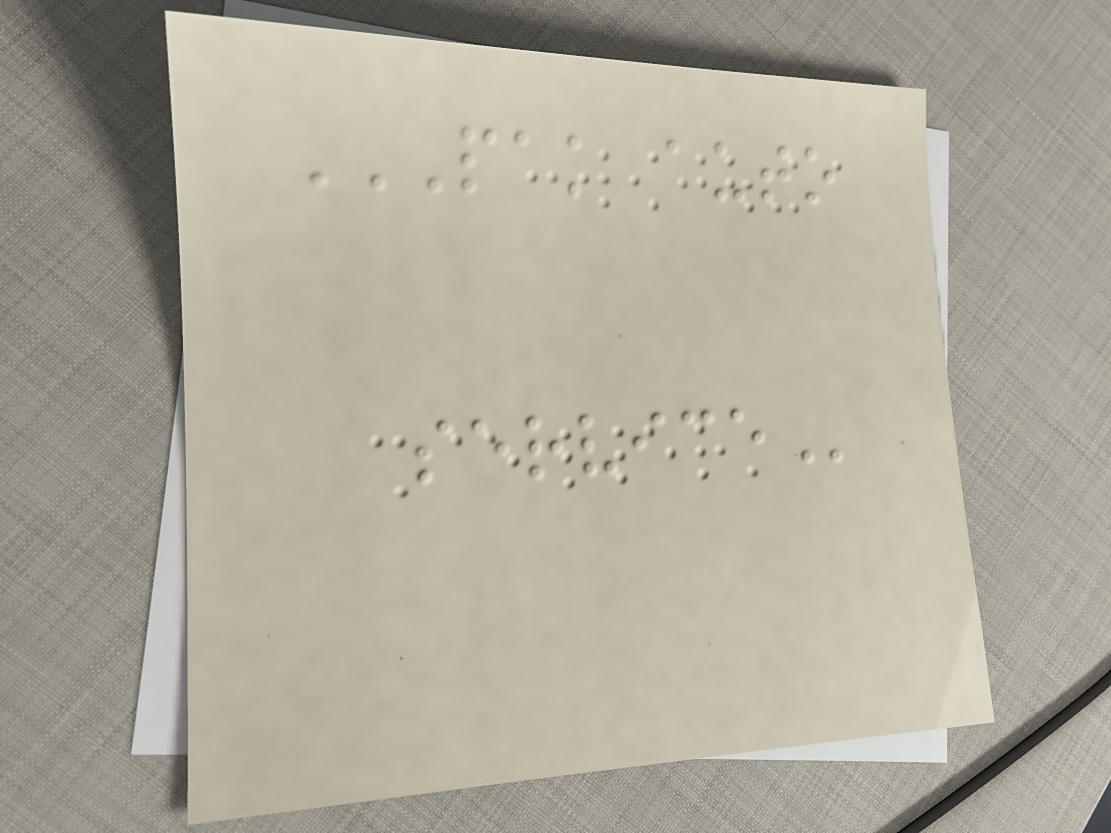PAK AUTO
SERVICE
